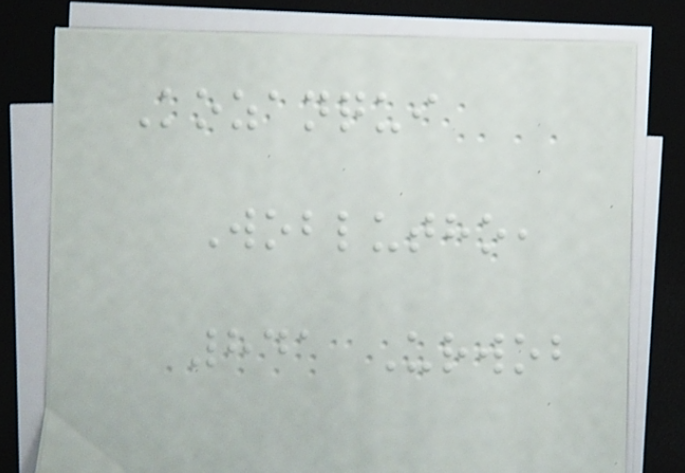Kozanqui
Woblutho,
841 Urwob
